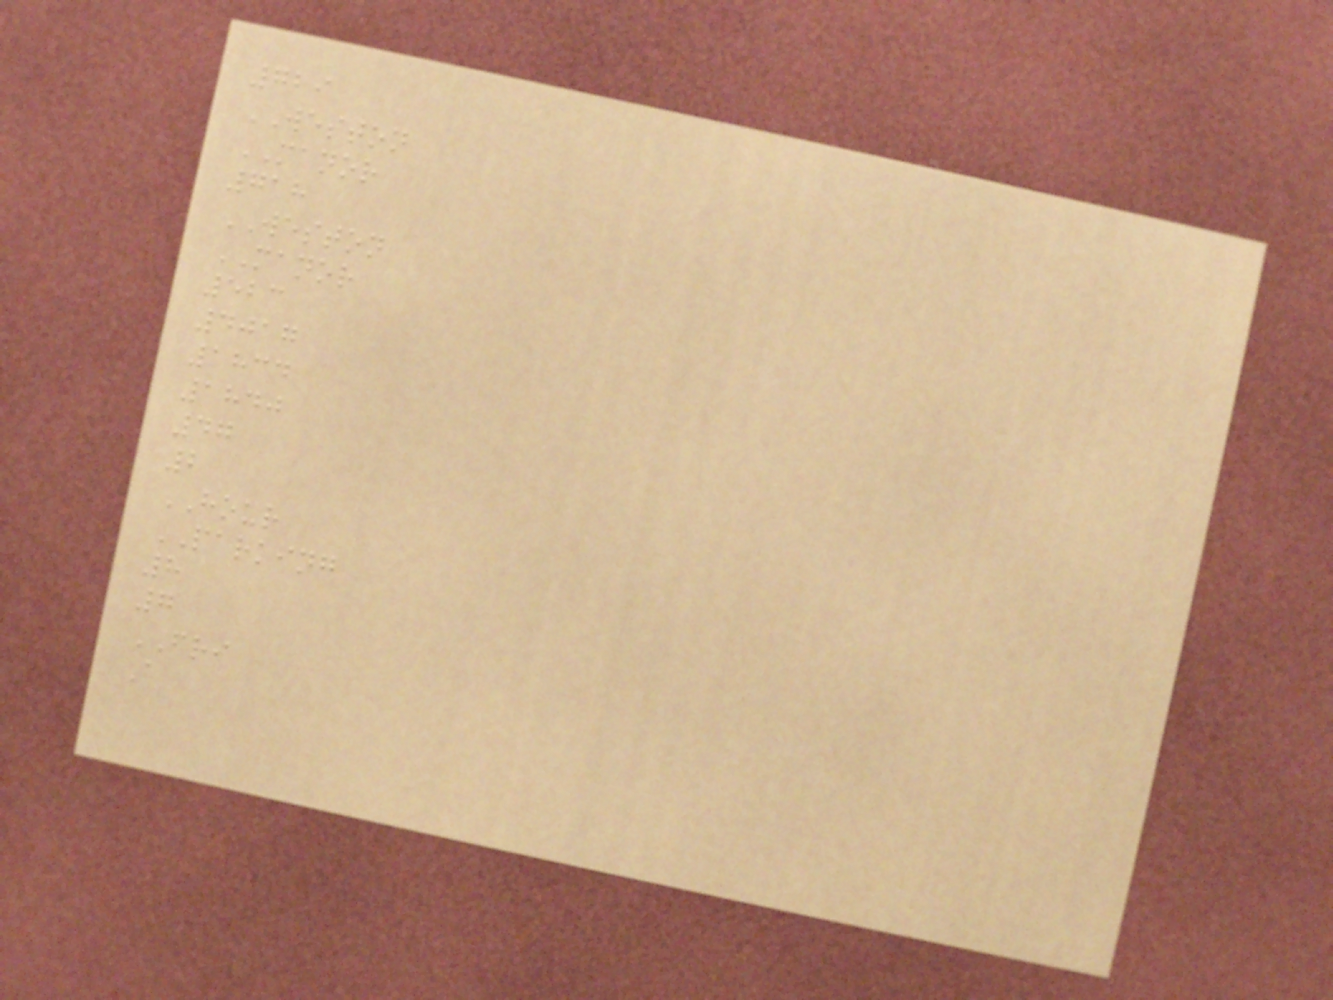729
WESTON
MANOR
718
WESTON
MANOR
523
4017
1834
1840
47
2
HOUR
PARKING
8
7
FRI
A
